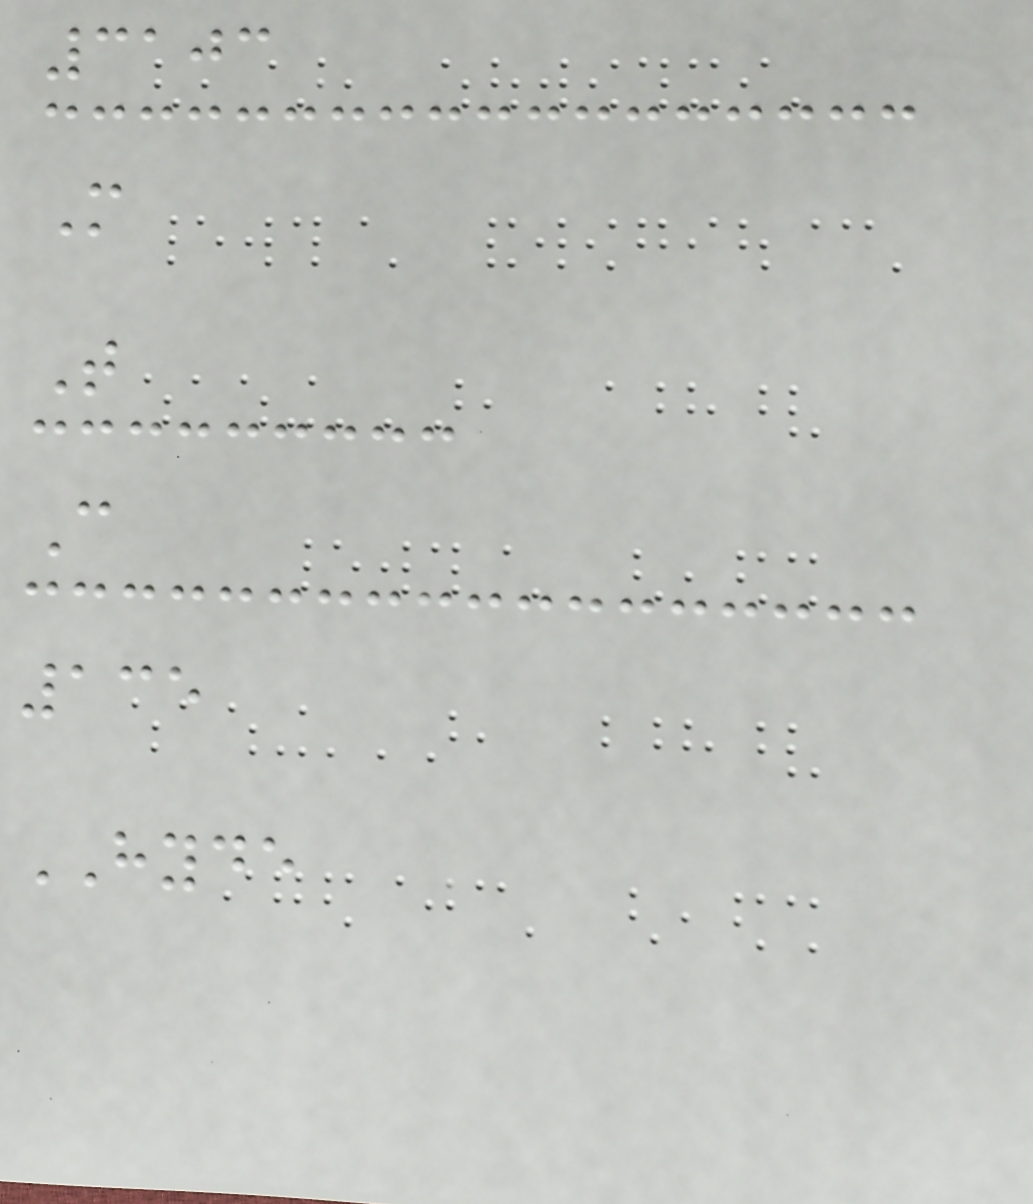3103
M
T
C
135
HYDE
